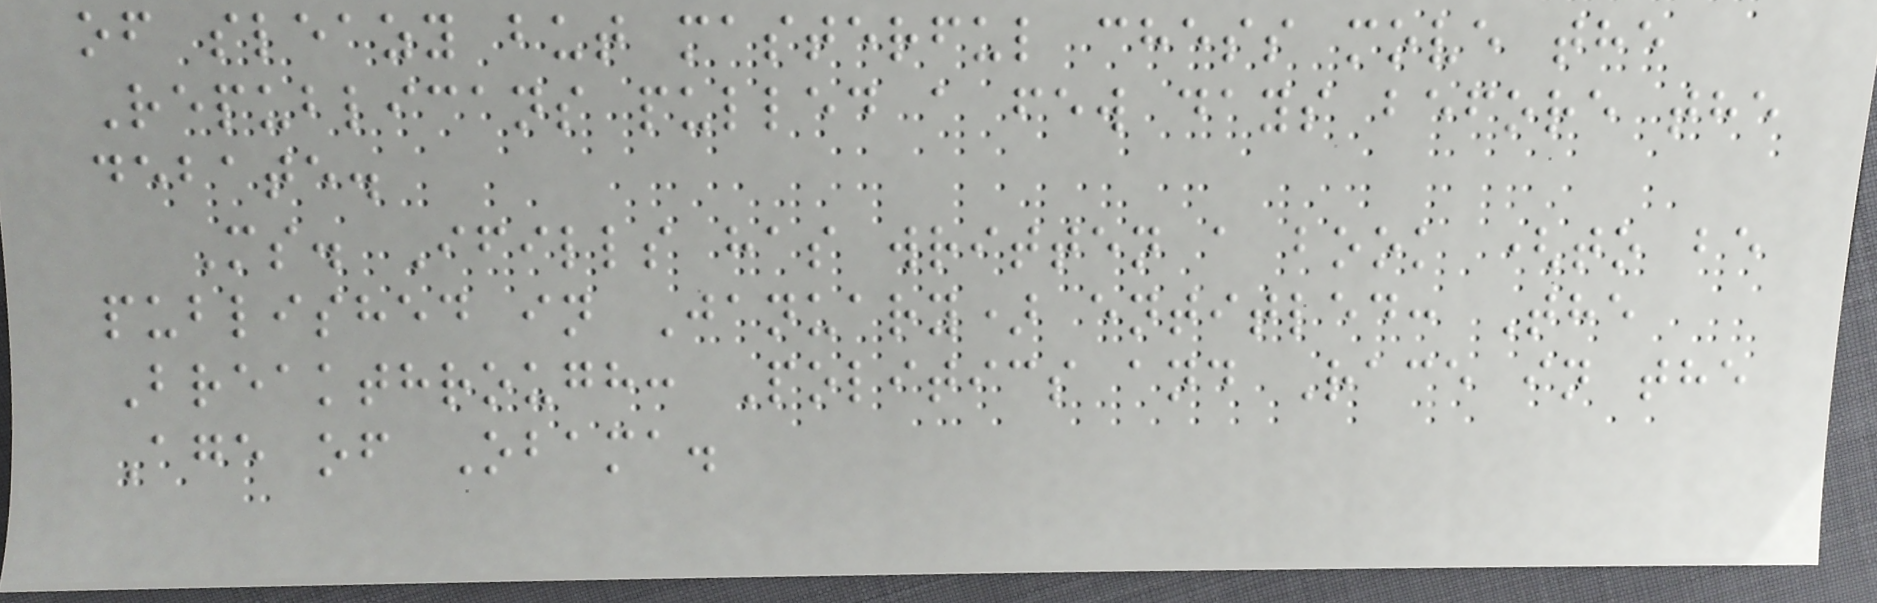of sleazy but masterful chess move the
Republicans pulled a few days before the
debate.
Ms. Ifills has written a book (to be
published in January) entitled: The
Breakthrough: Politics and Race in the
Age of Obama.
